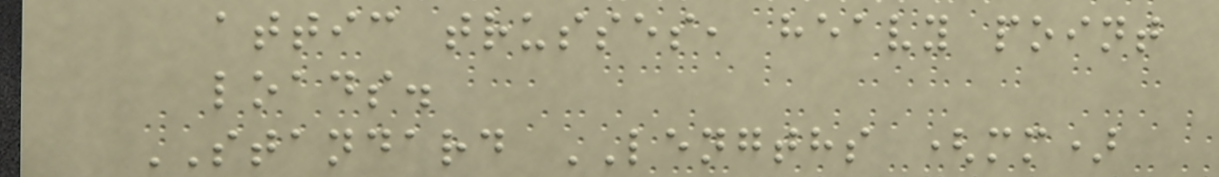attic trusses, heavy point
loads.
STANDARD LENGTHS (mm)
